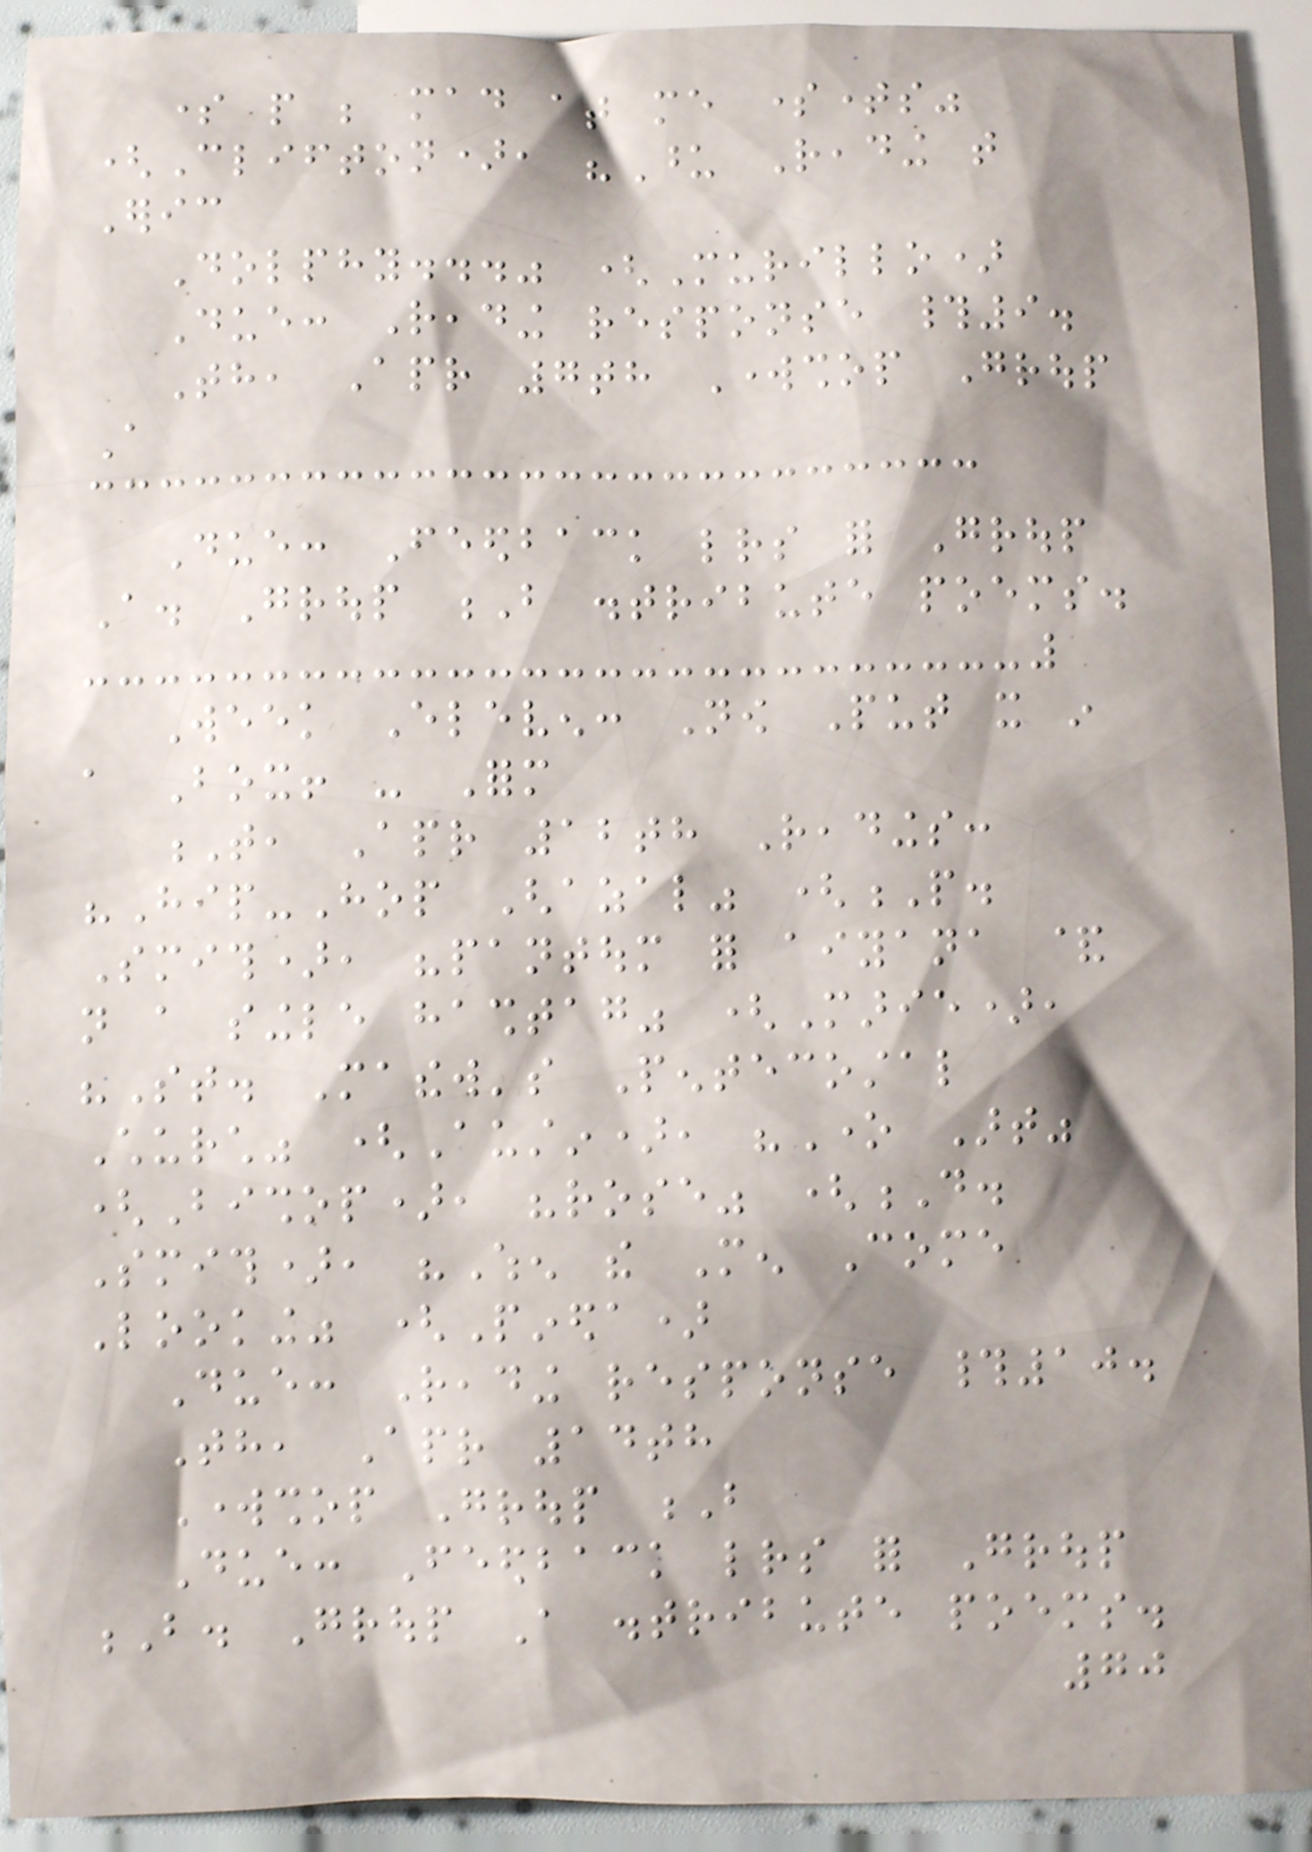some people be mad at me sometimes"
(Clifton), "Upon Reading that
Eric
Dolphy..." (Murillo)
Due: Reading response #9.
Th, Apr 7th Workshop Group
A
Due: Feedback letters for Group
A. Group B distribute poems.
Week Eleven: Now Put it in
a Box! - Form
T, Apr 12th Readings:
"Hip-Hop Ghazal" (P.
Smith), "pantoum for aiyana &
not a single hashtag" (Marie),
"St. Mathew's Pentecostal
Church" (Austin), "One Art"
(Bishop), "rose" (D.
Smith), "When the Men Come
Looking" (Pineda)
Due: Reading response #10.
Th, Apr 14th
Workshop Group B
Due: Feedback letters for Group
B. Group A distribute poems.
70
